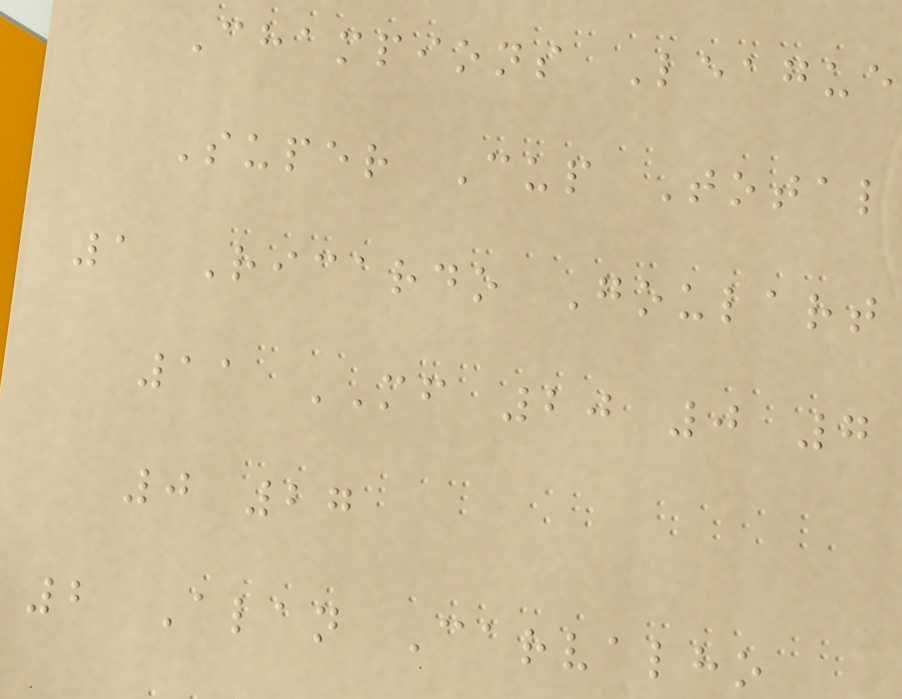Champions League
Super Cup Total
1 Ricardo Goulart
11 MF 20 0 7
0 27
2 Alan Carvalho
